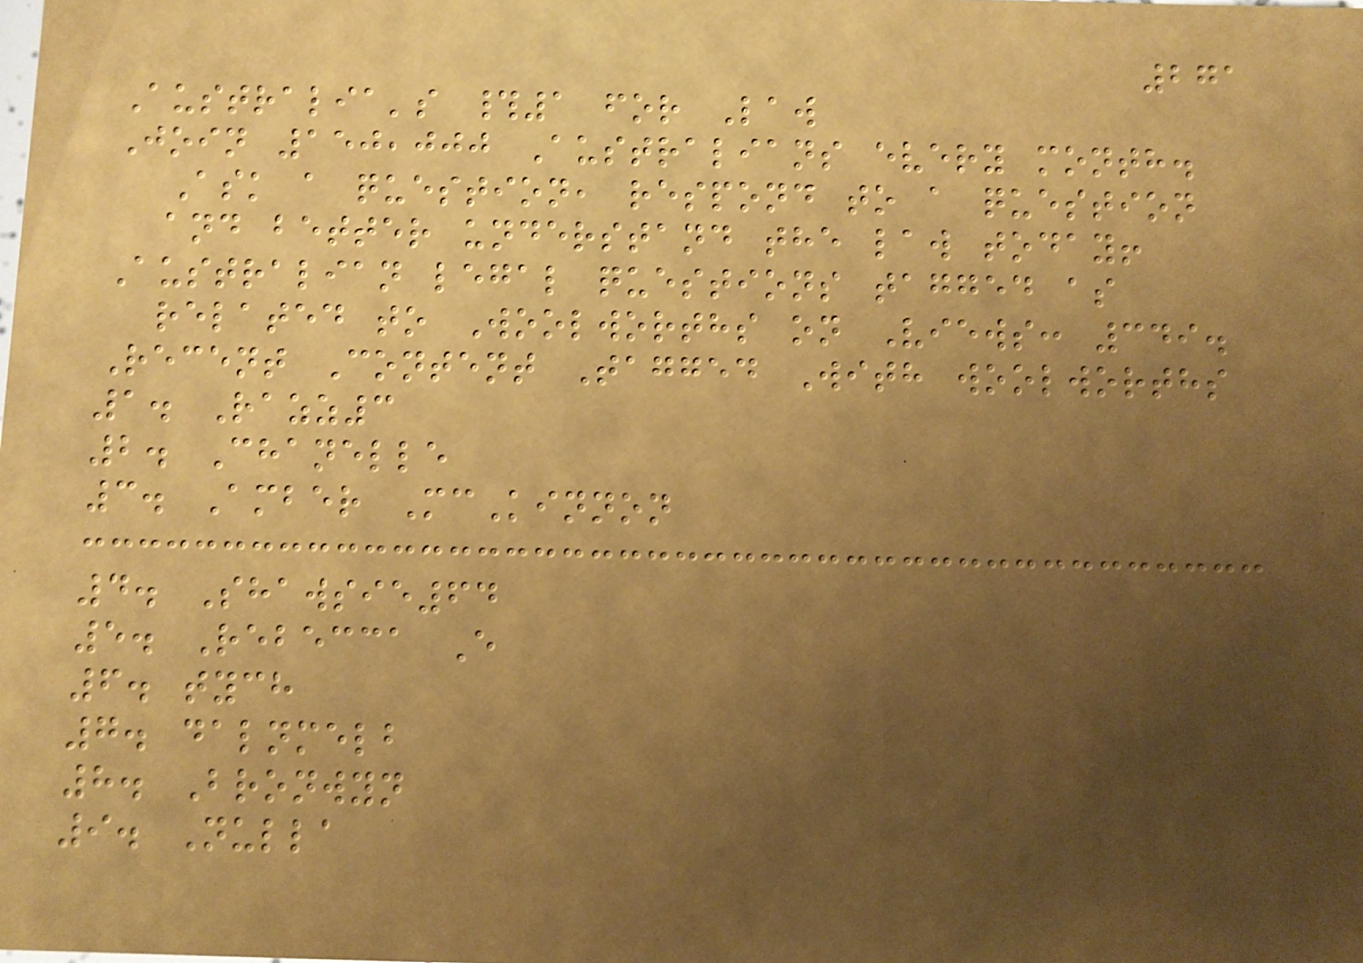271
Australia's #1 for Law
Join 150,000 Australians every month.
Ask a question, respond to a question
and better understand the law today!
Australian legal questions tagged as
related to Woolworths on Views: 349.
Recent Content Tagged With woolworths
1. Razz3
2. Chanelle
3. Amber McKinnon
4. Shawsie64
5. Rebecca E
6. tych
7. dalnmelb
8. Bronwyn
9. Nulla
